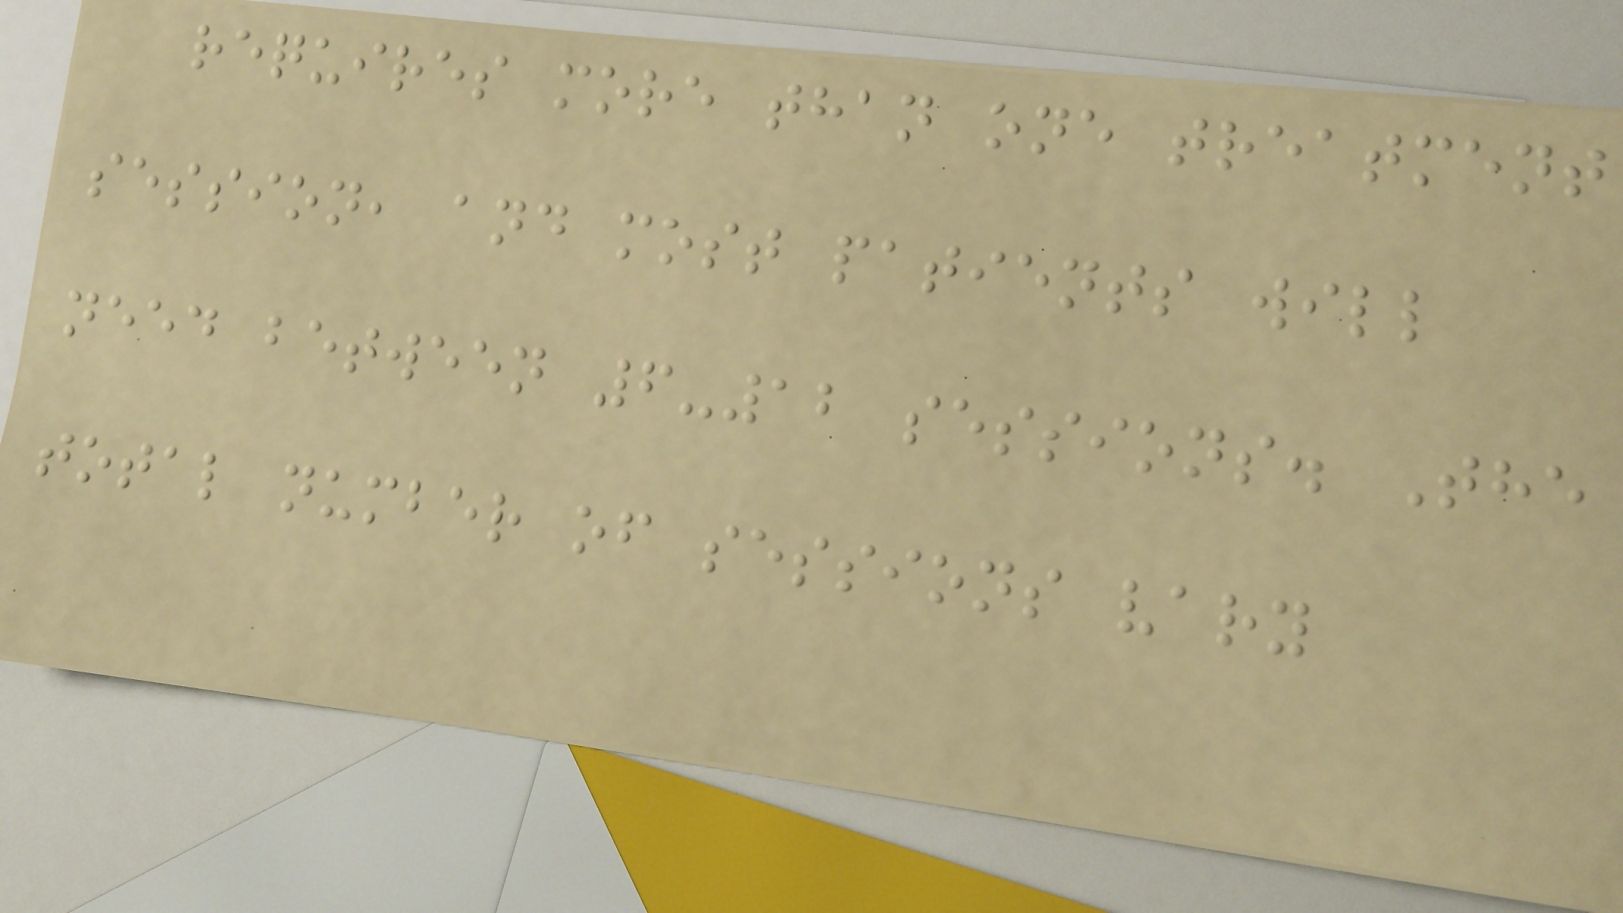requires more than one treatment
session, and most patients will
need between 6-12 sessions. The
total number of sessions vary
